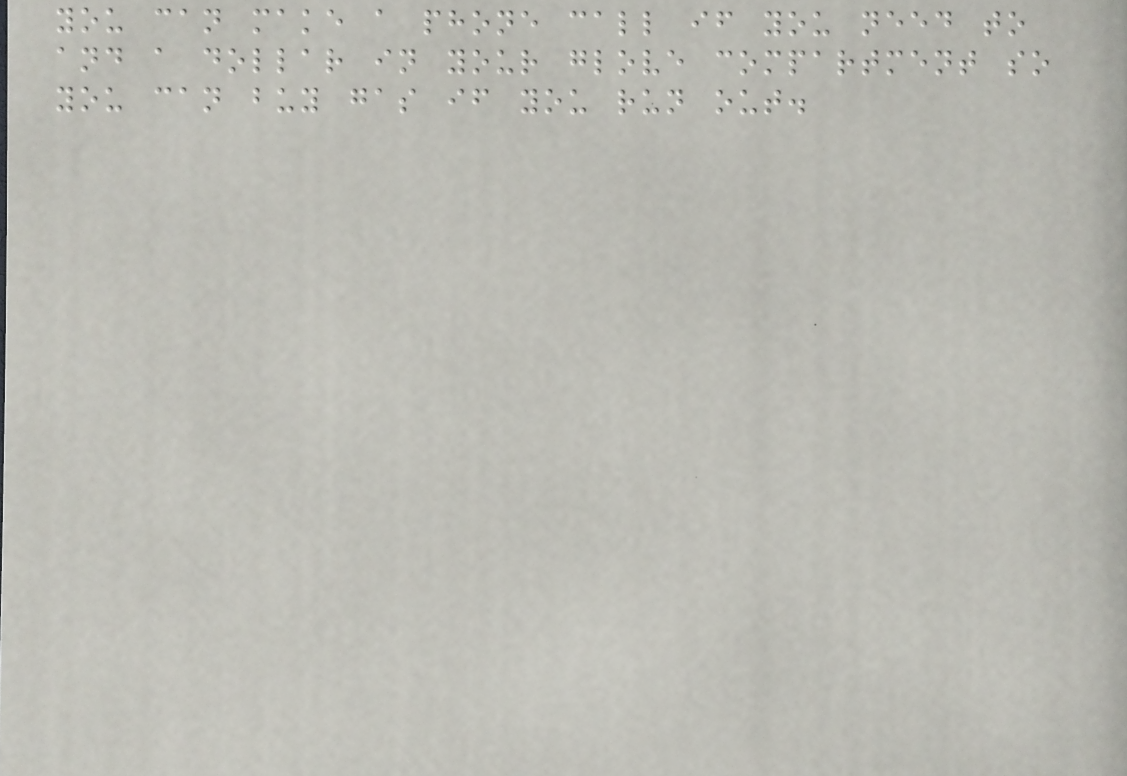you can make a phone call if you need to
and a dollar in your glove compartment so
you can buy gas if you run out.
